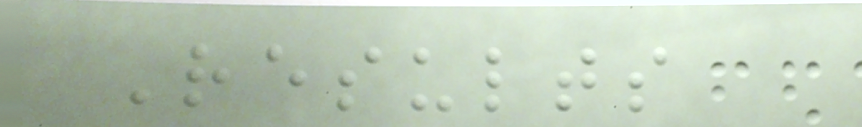Results
